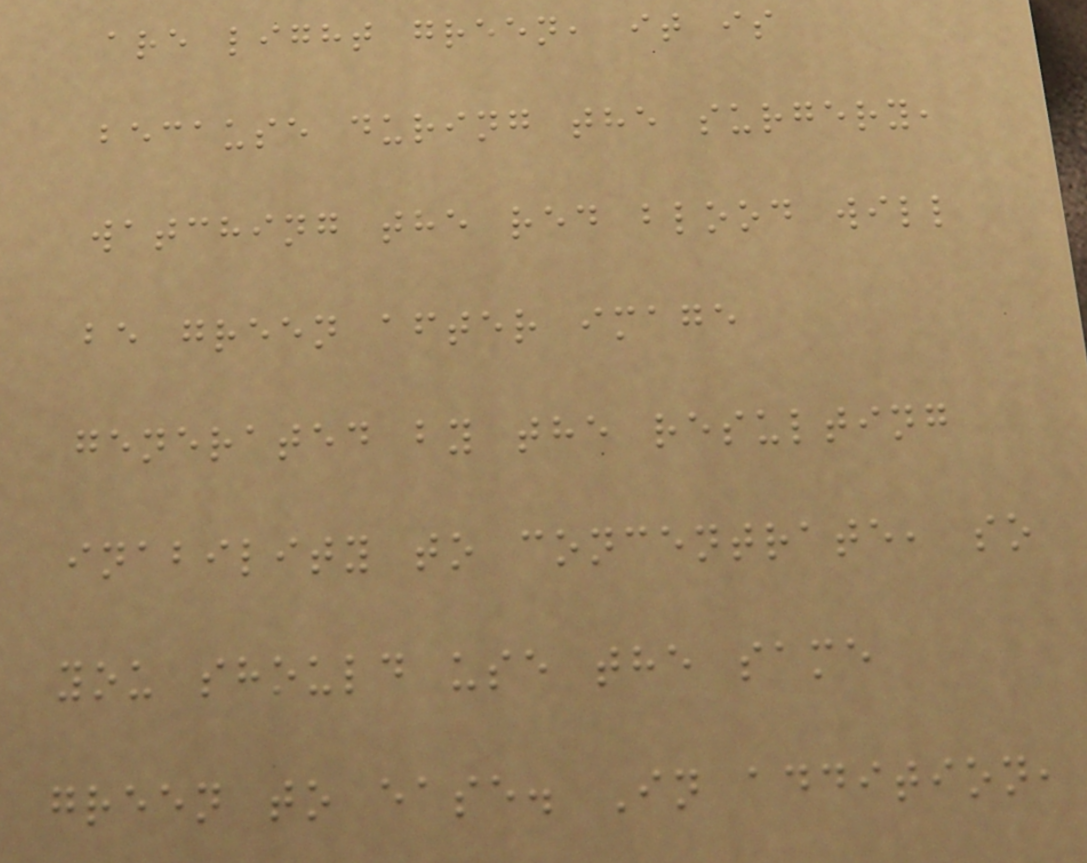are light green, it is
because during the surgery,
watching the red blood will
be green after image
generated by the resulting
inability to concentrate, so
you should use the same
green to ease. In addition,
